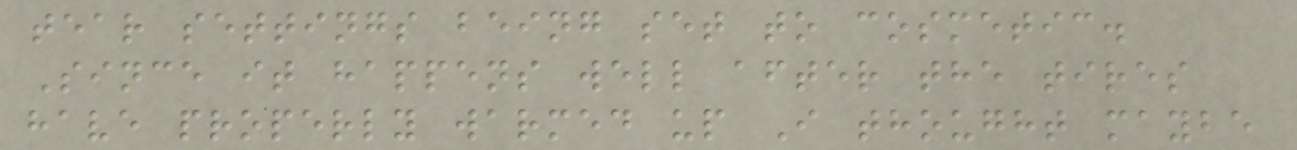tear settings being set to cosmetic.
Since it happens well after the tires
have properly warmed up I thought maybe
